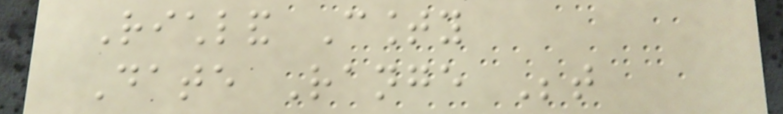Richland County
Date Range Between
